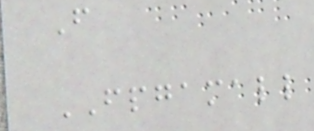F
FPGAMALL
